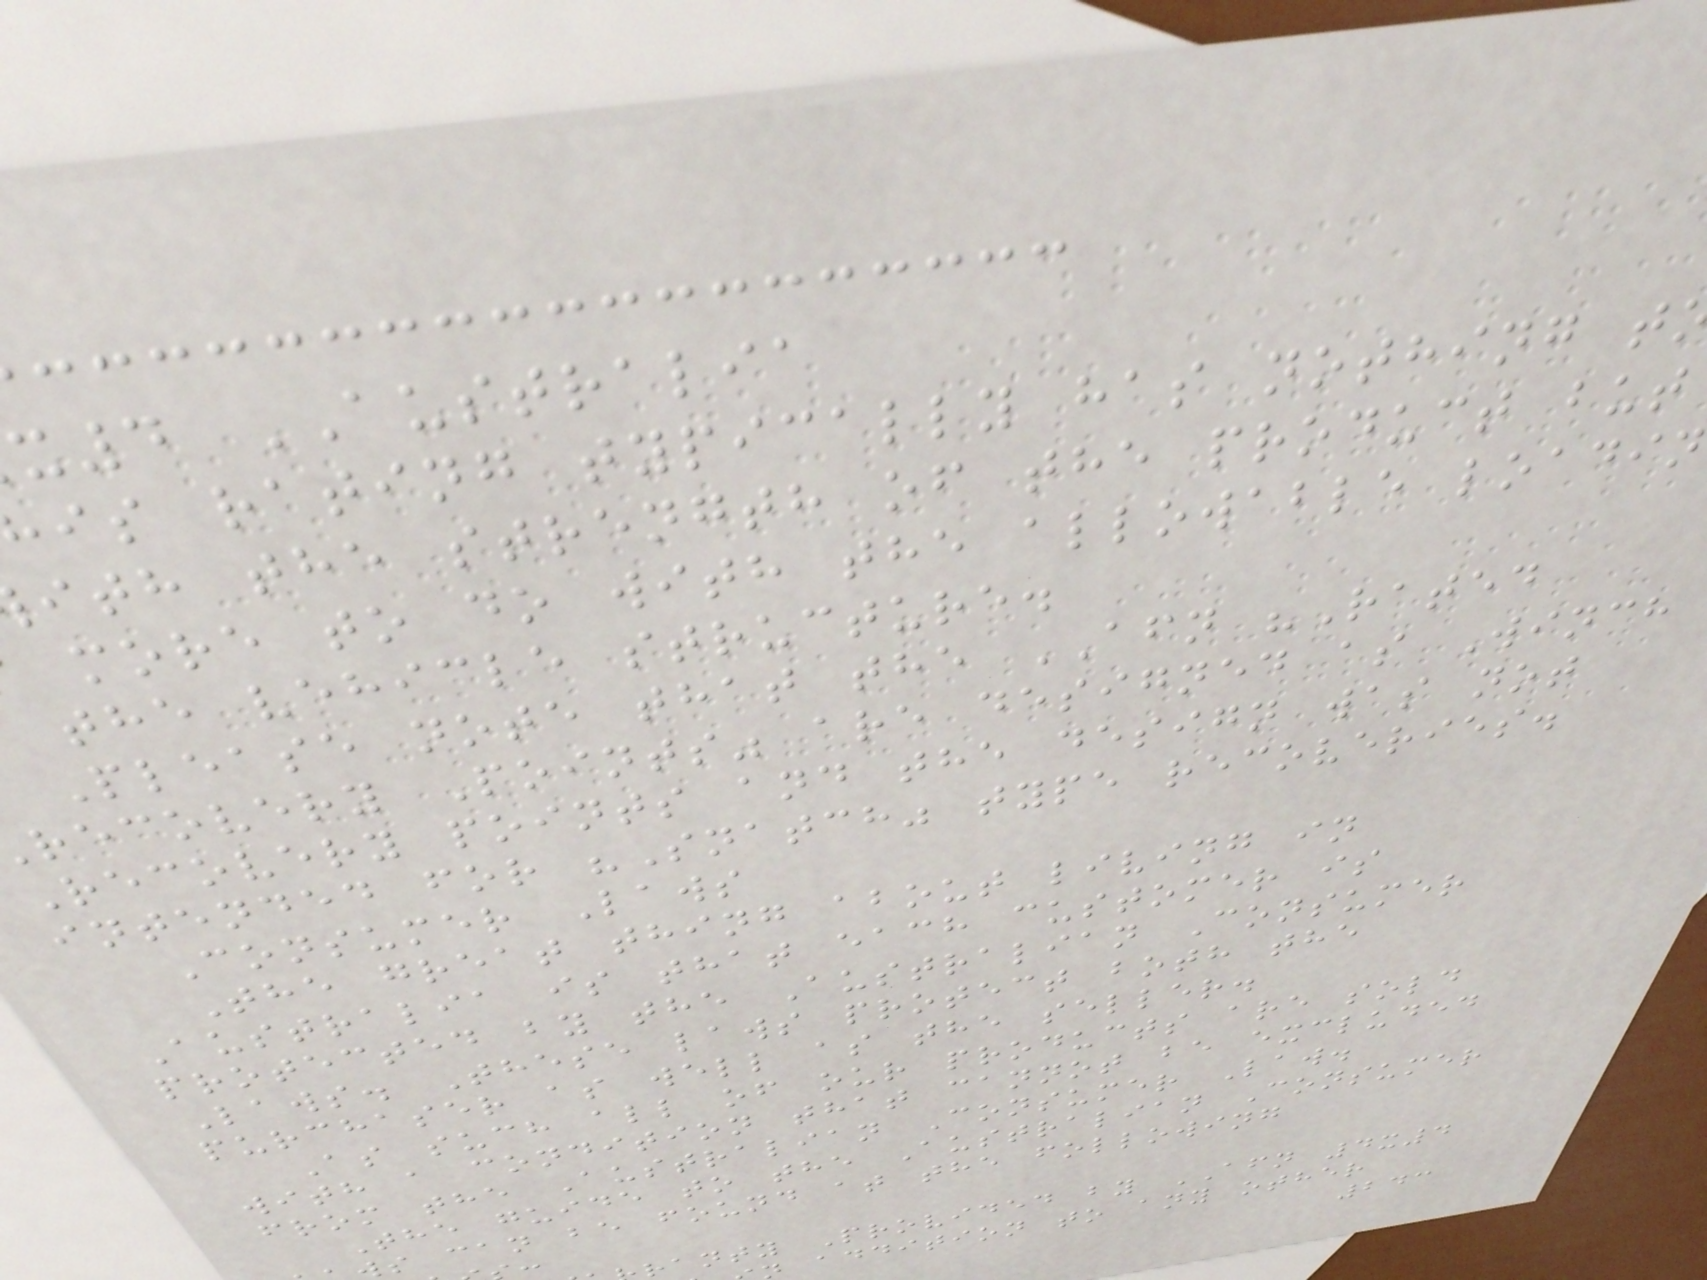x4 AUSTRALIA
is rating typically has nothing t
ith the strength of the product but
more to do with the allowable loadin
the vehicle structure.
Please note that the AFN "Rated
recovery Points" are designed as Winch
Recovery points and the design was not
intended for "Snatch" type recoveries.
Consumer Laws
The great thing about living in
Australia is that each customer is
protected by the Australian Consumer
Laws. These laws protect both the
purchaser as well as the seller.
As such all of our products are sold
with a condition that cannot be excluded
from the Australian Consumer Law.
The guide to the Australian Consumer
s can be found at the following
anty Provided by AFN 4x4
addition to any other
243
